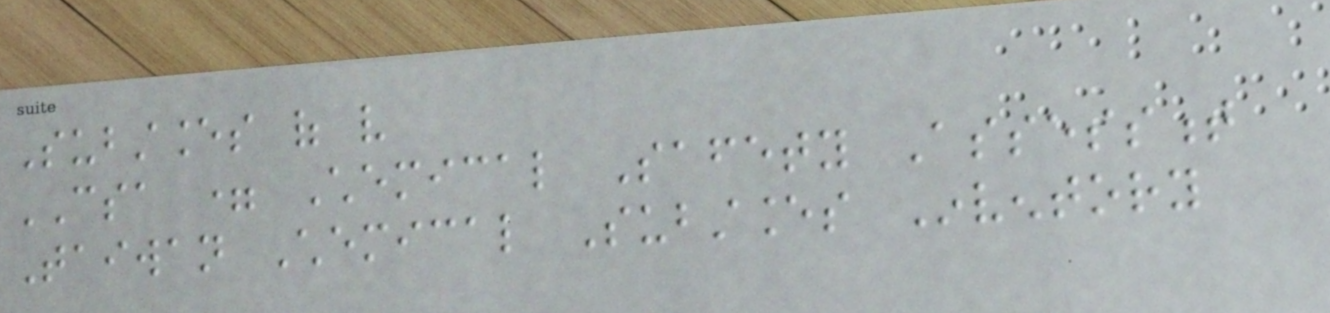Substances of very
CSA = Chemical Safety Assessment
Taiwan Chemical Substances Inventory
